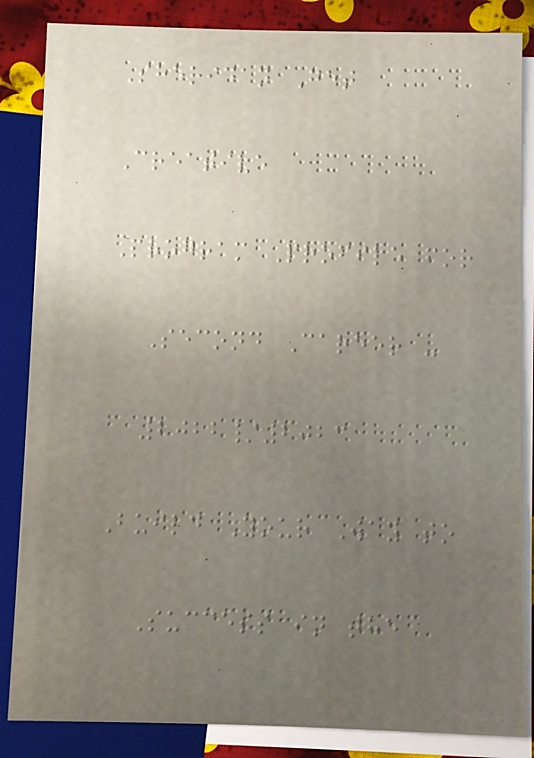Sheridan Get
Creative
Program Profile for
Second Career -
2022/2023
Build Your Way to
Success in the
